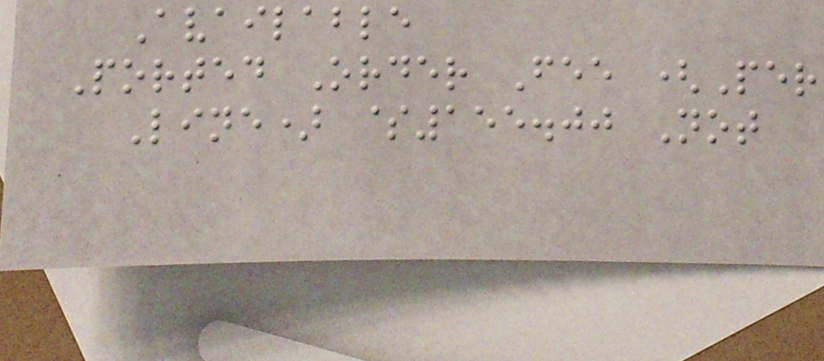Available
Ported Order Fee (Per
Line) $155.00 Not
